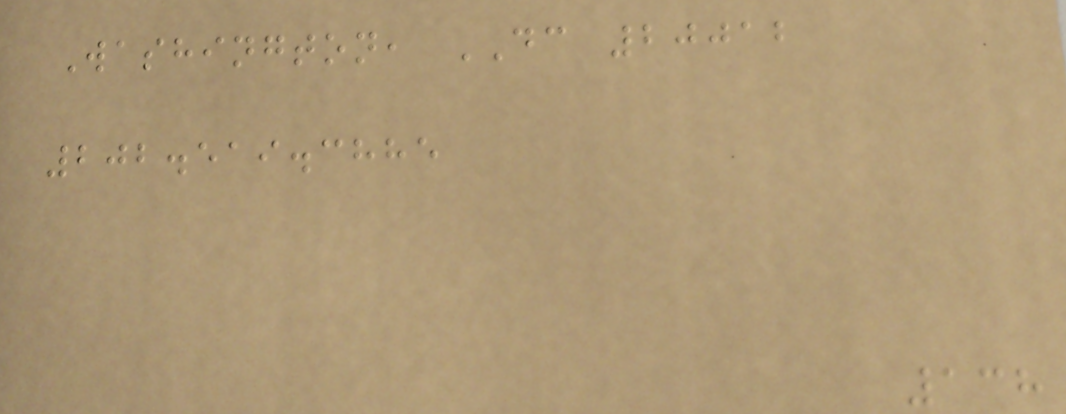Washington, DC 20012
202.519.3885
138
